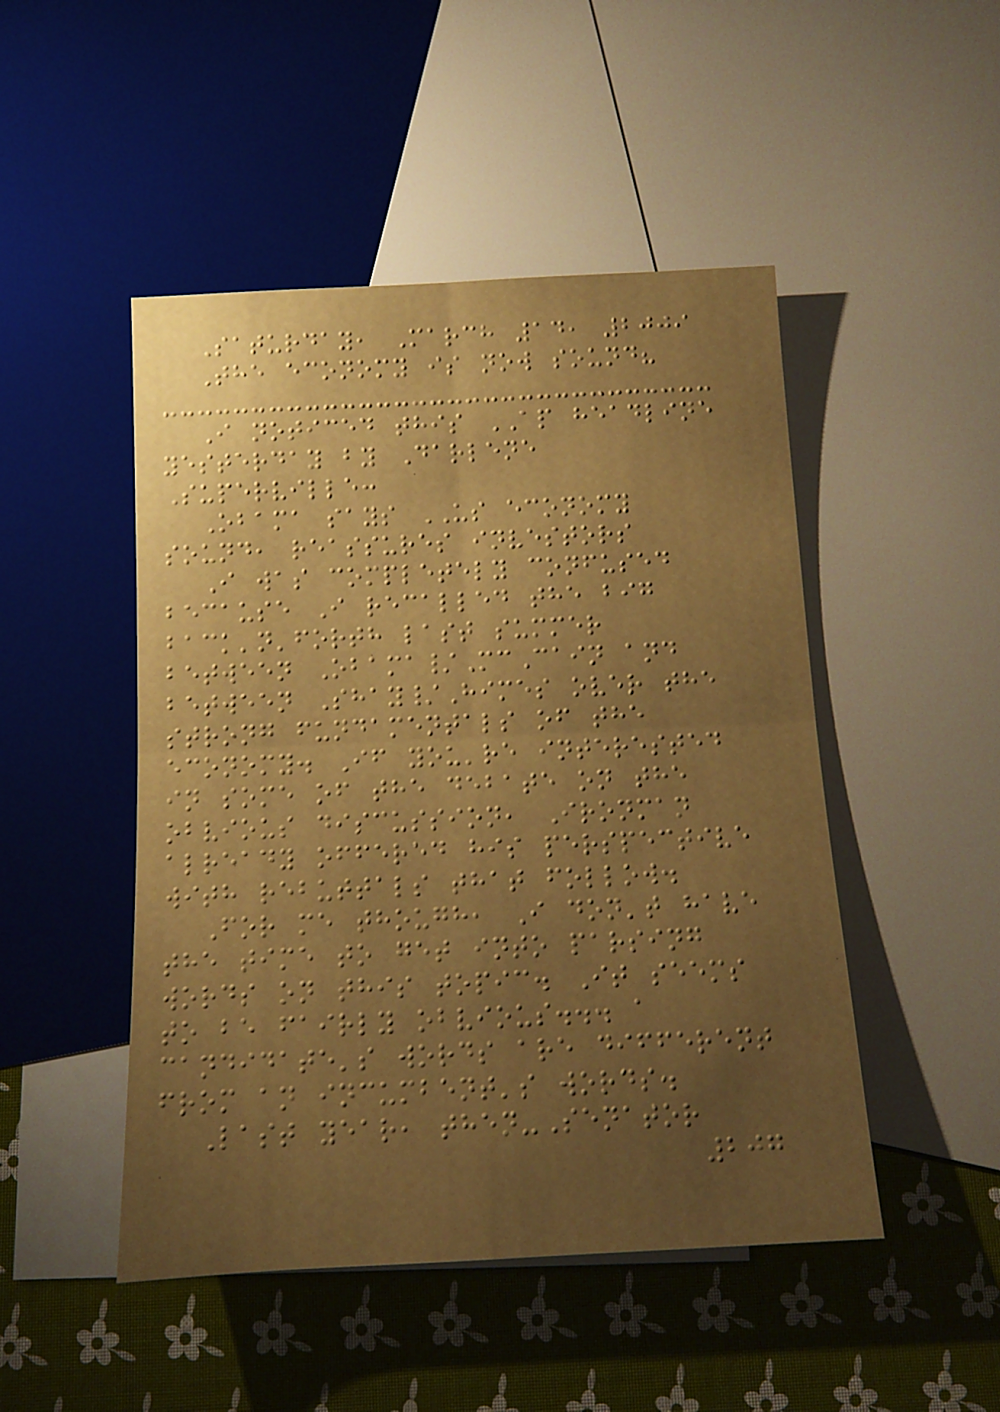Saturday, March 14, 2009
The economy is now sound?
I noticed this AP headline
yesterday by Darlene
Superville:
Obama says US economy
sound, reassures investors
I was completely confused
because I recalled the big
back'n'forth last summer
between Obama/McCain and
between Shay/Himes over the
strong fundamentals of the
economy. If you're interested
in some of the debate on the
obvious discussion, Ironman
already offered his perspective
with rebuttals that follow.
For me though, I don't have
the time to get into parsing
words on this topic. It seems
to be fairly obvious... a
candidate's words are different
from an incumbent's words.
Last year, then-Senator
207
